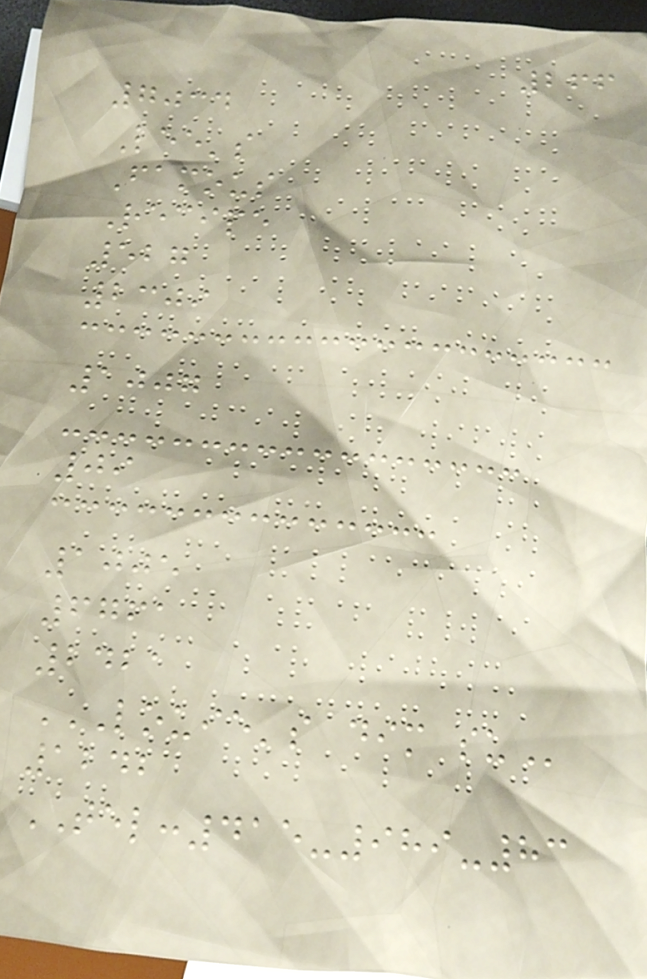266
7034
Lee's
Famous
Recipe
527
2309
1007
09
1005
6761
2421
LOUIE'S DIM SU
1242
TEL:415-989-83
